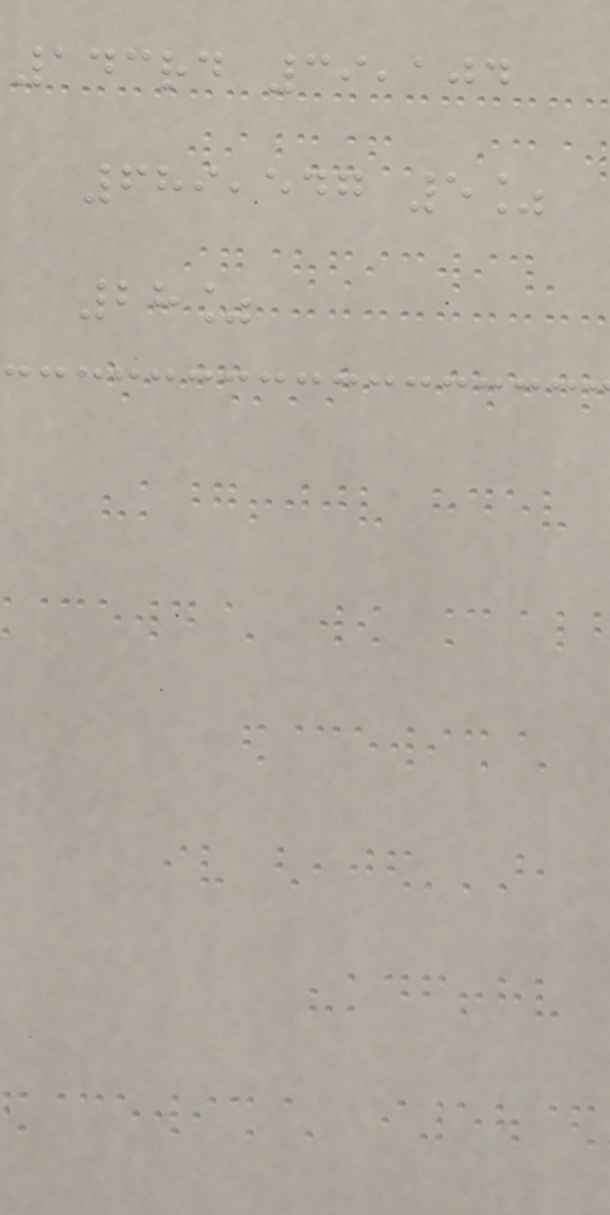143rd 39,104
689,547 5%
28%
